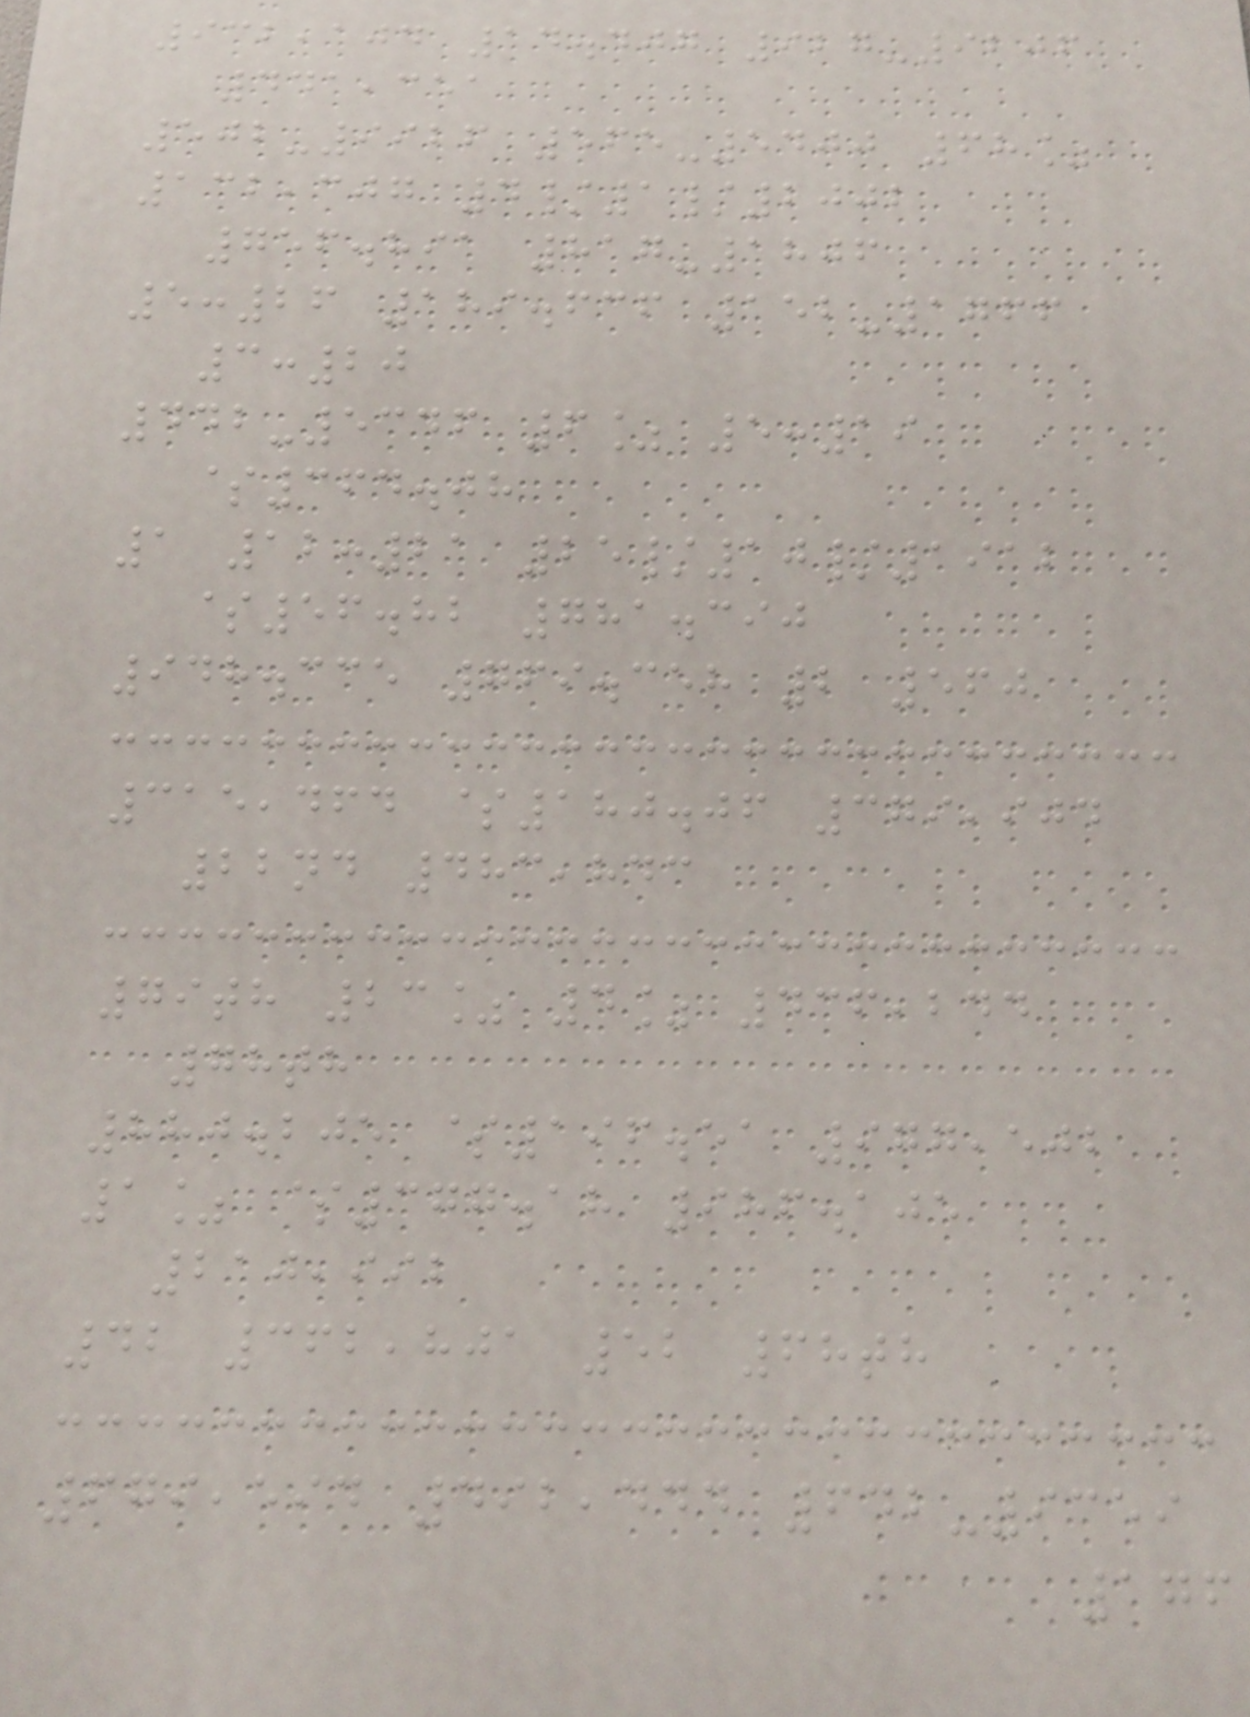932,104 14.407 927-9206
441,351
502-9926 565-5400 68%
132,307 4/1/2002
756.891 817-1806
5:26 189.636 152-1766
3:20
442-5346 6% 5:19
$364.08
1 12:21 25/10/1912
$56.82 781.390
948.335 769.358 2 560
315,464 $180.06 379,904
22nd 483,843
79th 23% 4% 436,244
78th
880.205 $196.51 977,502
1% $377.18 986.105
210,992
42 362,801 52 68th
679,594 492,444 642-9359
176
